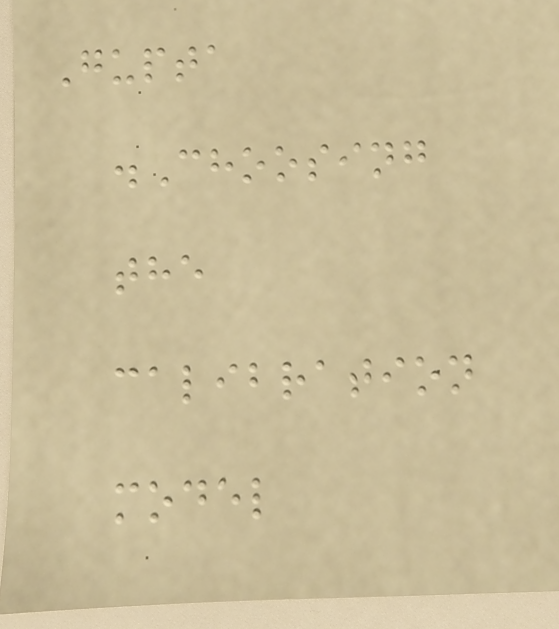Gupta
.Choosing
the
calibration
model
